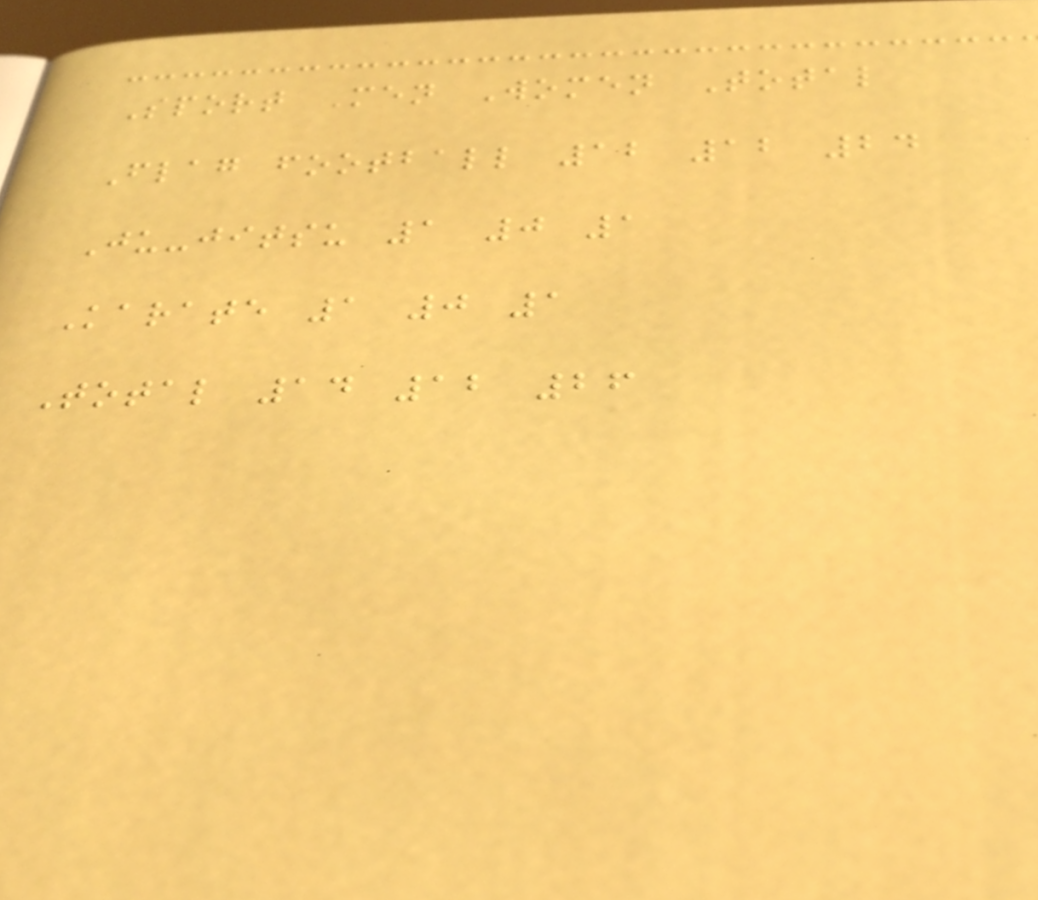Sport Men Women Total
Flag football 12 12 24
Ju-jitsu 1 0 1
Karate 1 0 1
Total 14 12 26
